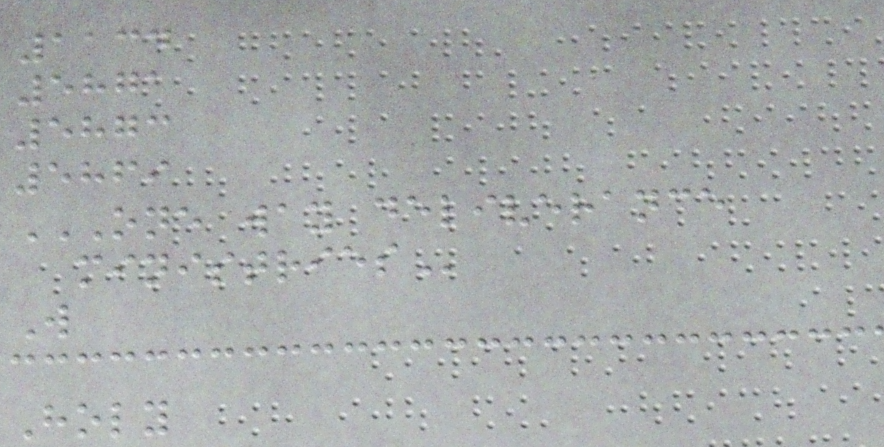1134
5871
5873
5869
ONE WAY DELIVERANCE
MINISTRIES
W
Holy
